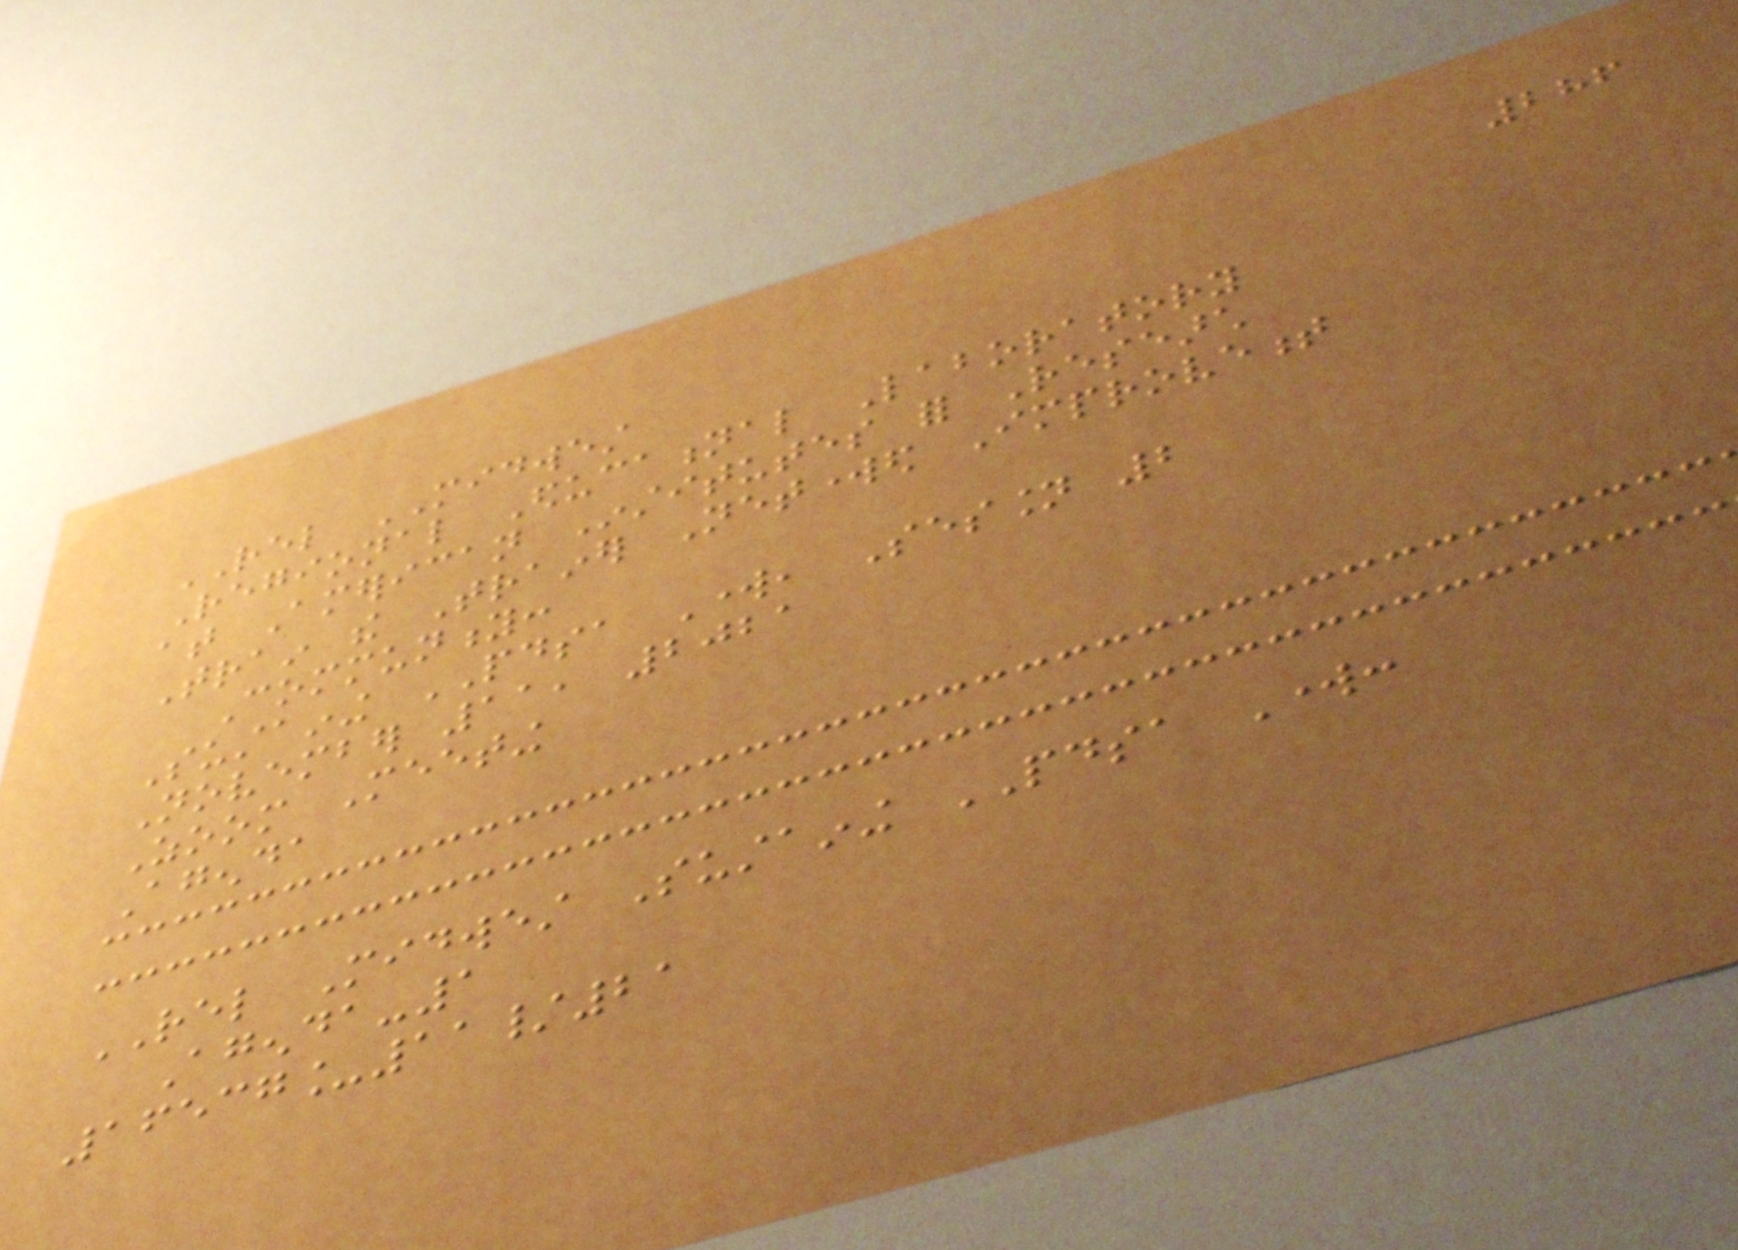286
REL MIDWEST
Regional Educational Laboratory
at American Institutes for Research
Train the Trainer Networked Improvement
Community:
Sustaining PDSA Work, Session 2
November 11, 2021
Zoom Meeting
Agenda
REL Midwest Sustaining PDSA Work:
Agenda-1
16537_11/21
